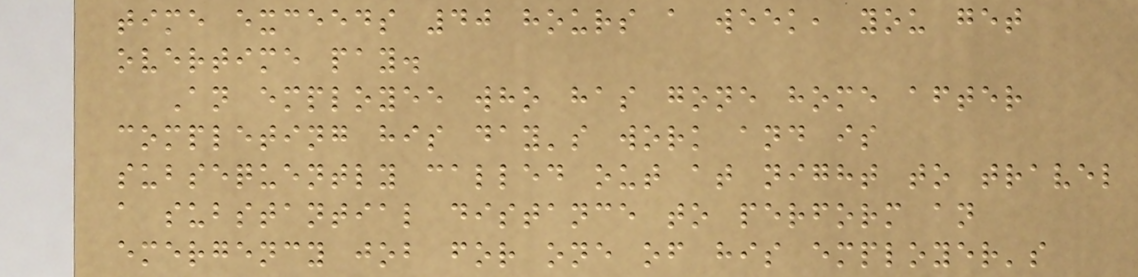time exceeds 40 hours a week, you get
overtime pay.
An employee who has gone home after
completing his day's work and is
subsequently called out at night to travel
a substantial distance to perform an
emergency job for one of his employer's
